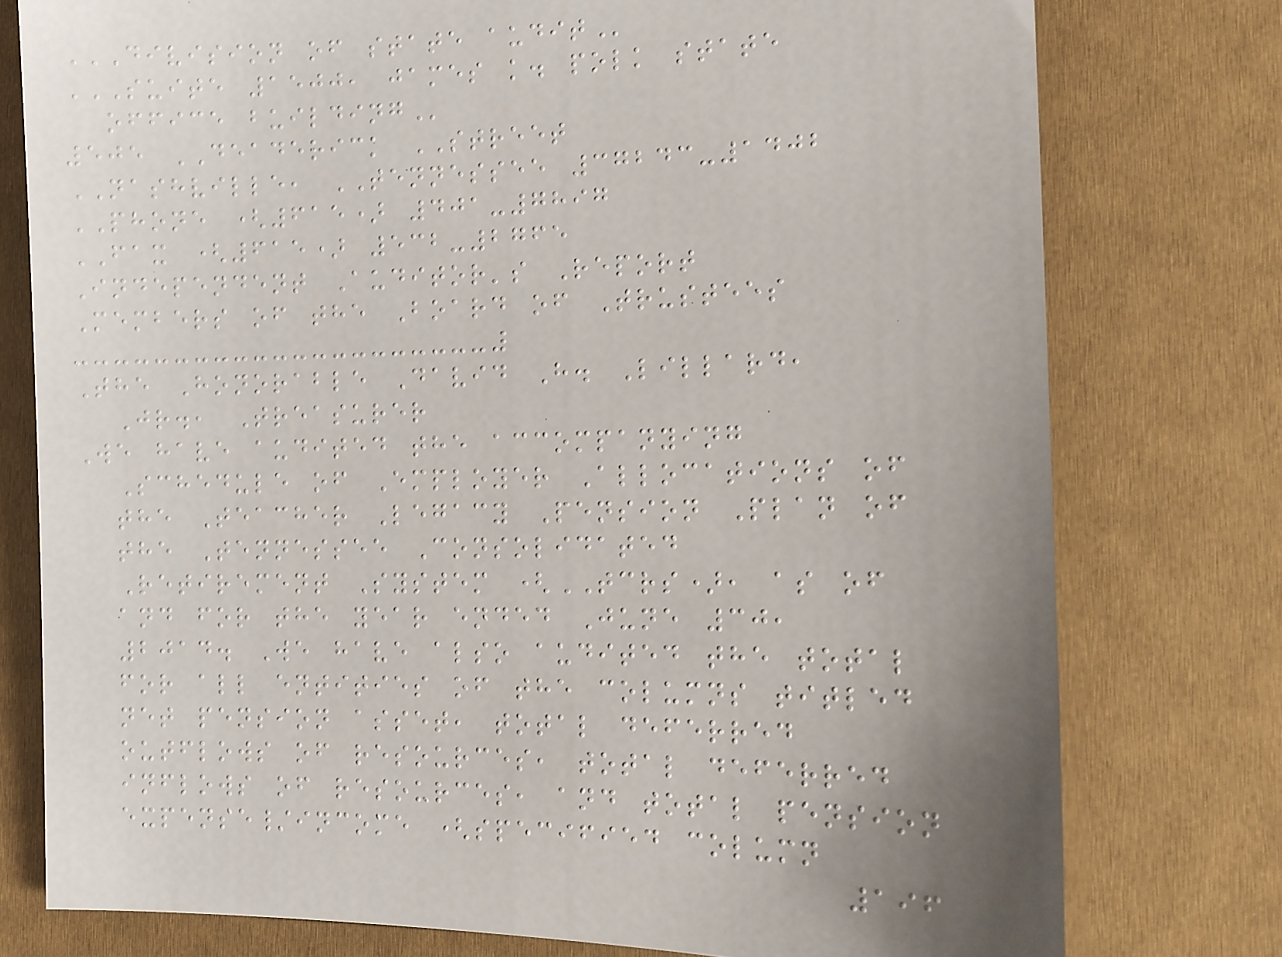DIVISION OF STATE AUDIT
SUITE 1500, JAMES K. POLK STATE
OFFICE BUILDING
505 DEADERICK STREET
NASHVILLE, TENNESSEE 37243-1402
PHONE (615) 401-7897
FAX (615) 532-2765
Independent Auditor's Report
Members of the Board of Trustees
The Honorable David H. Lillard,
Jr., Treasurer
We have audited the accompanying
Schedule of Employer Allocations of
the Teacher Legacy Pension Plan of
the Tennessee Consolidated
Retirement System (TCRS), as of
and for the year ended June 30,
2014. We have also audited the total
for all entities of the columns titled
net pension asset, total deferred
outflows of resources, total deferred
inflows of resources, and total pension
expense/income (specified column
196
